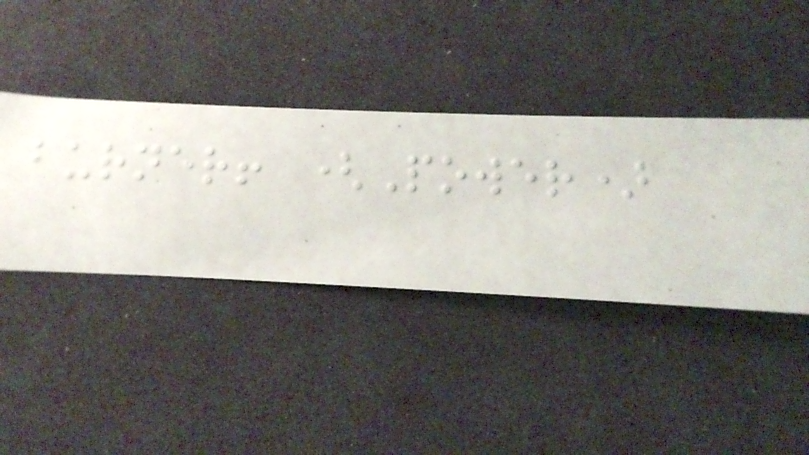burner! (Power)
